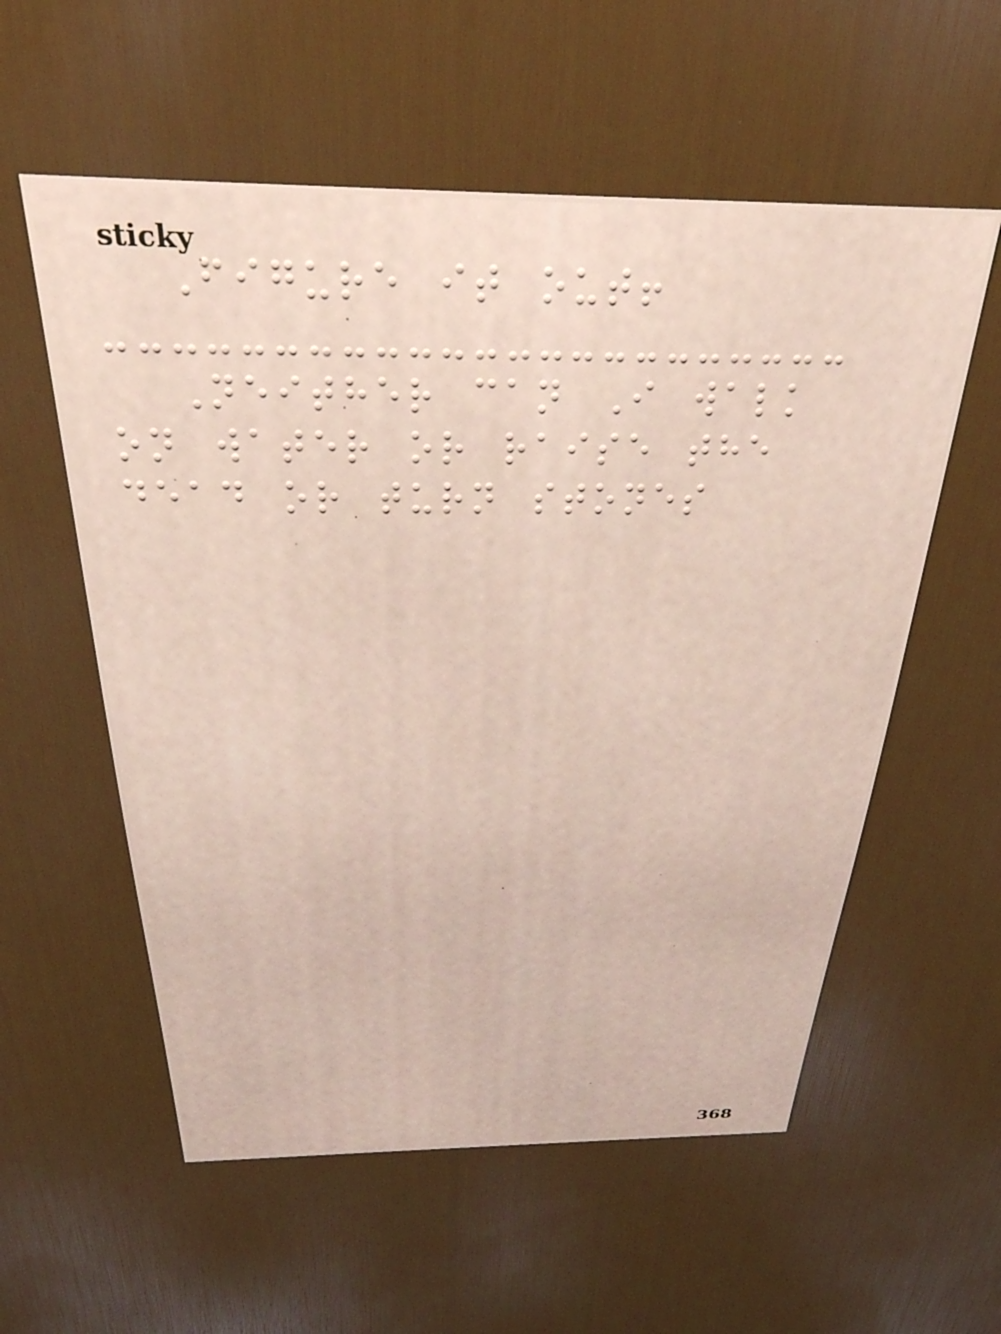Figure it out!
Neither can I walk
on water or raise the
dead or turn stones
